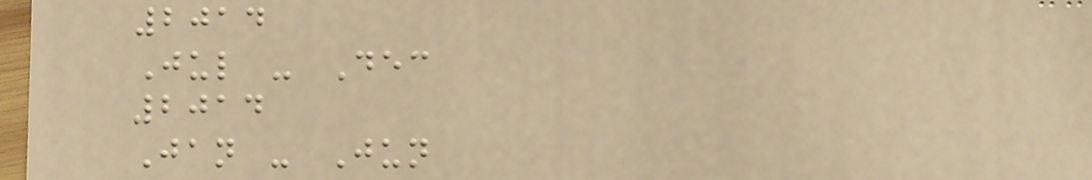2014
Jul - Dec
2014
Jan - Jun
